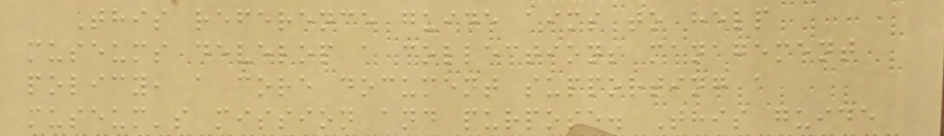This reference guide aims to help
museums develop a collections management
policy, a core document supporting a
museum's mission and purpose. This guide
